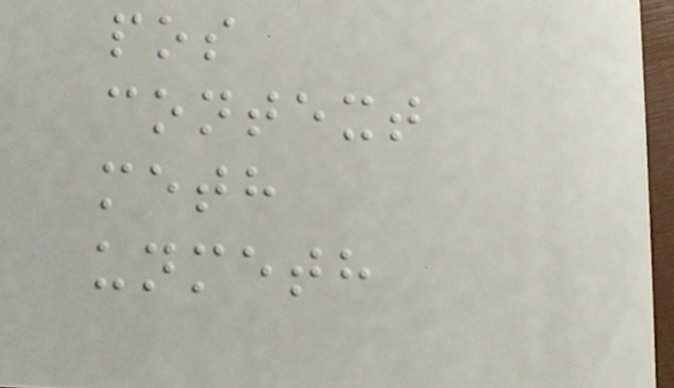pos
context
meth
unmeth
